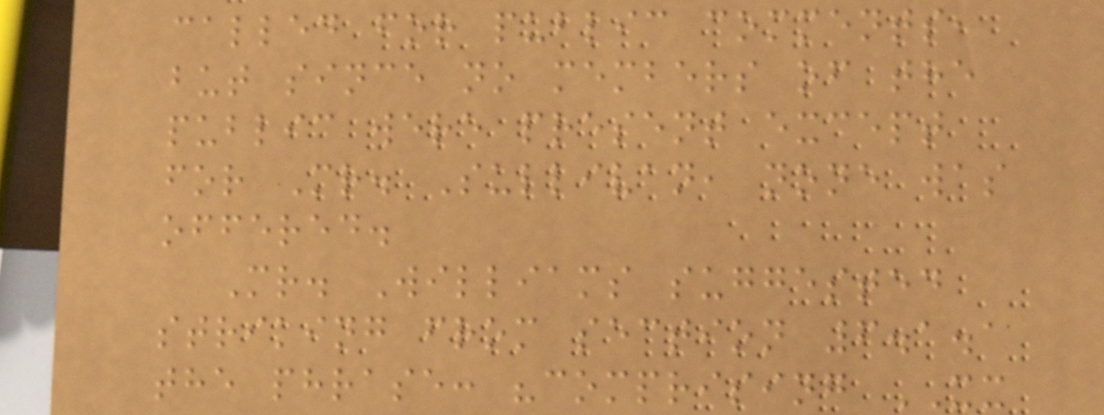called for public comments,
but since no members of the
public were present except
for Mr. Sullivan, none was
offered.
Mr. Williams suggested
striking from section 6.1.1
the phrase: "comprising XX
